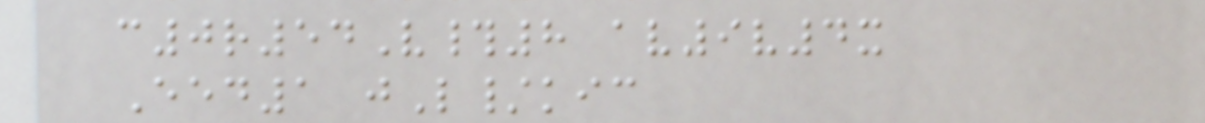c0r54V#8 av9v4x
Eed1 jL/kic
